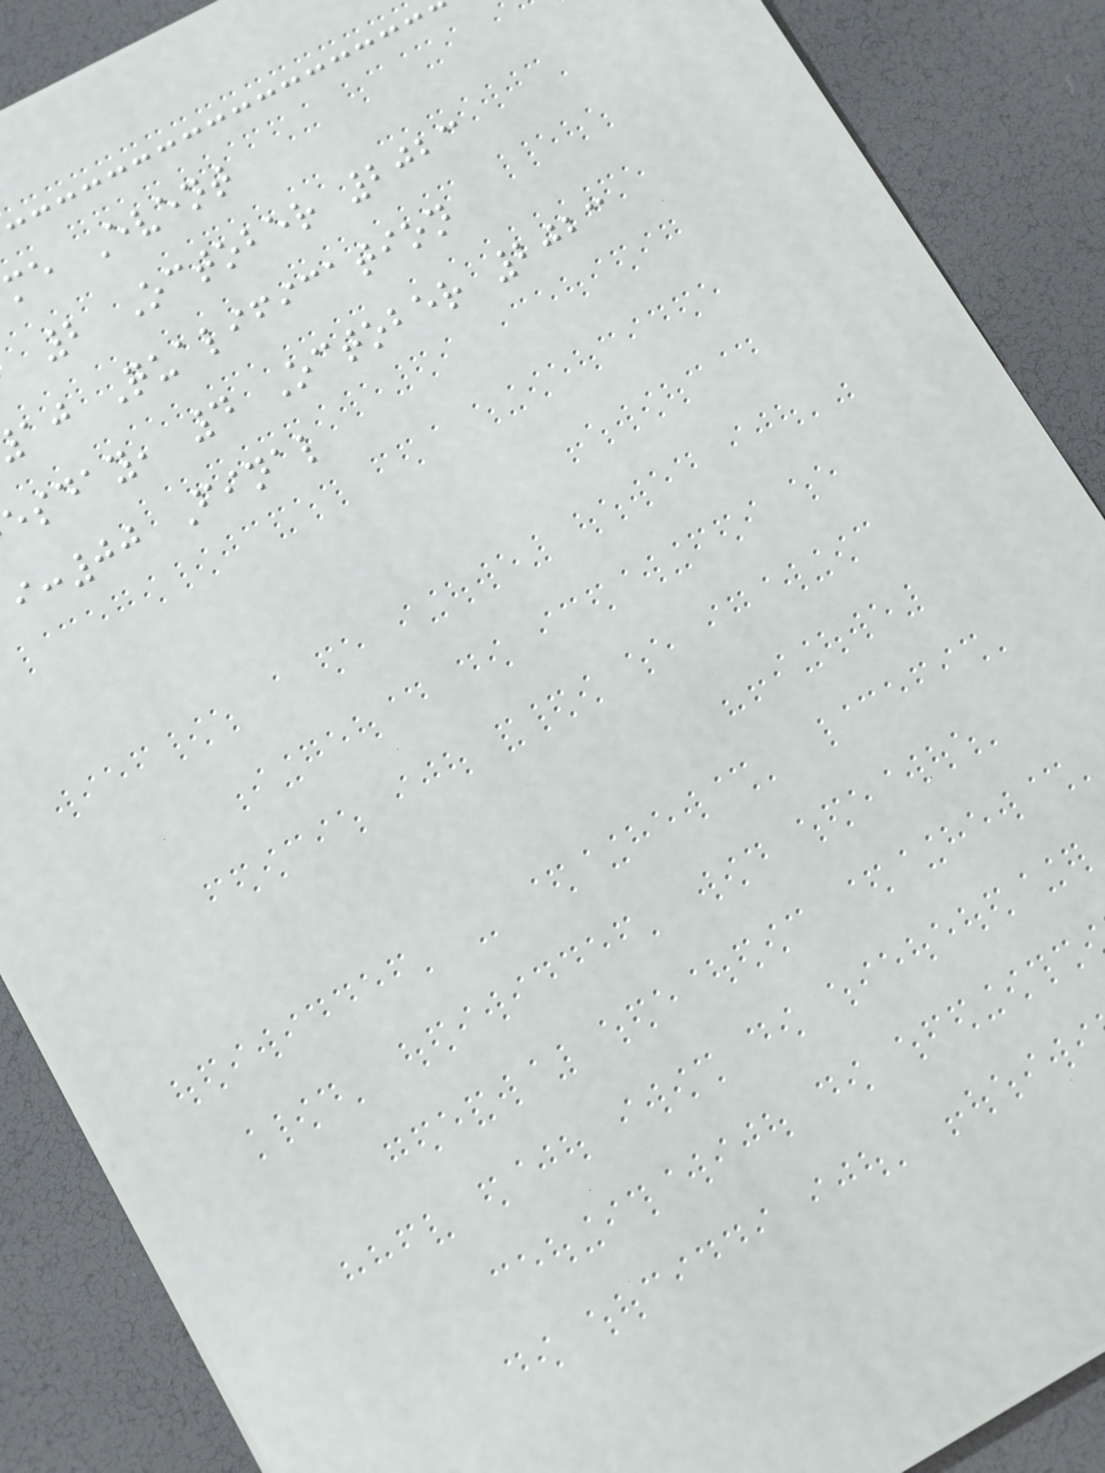me Event
2 October 2023
aj Qualification
esday, 4 October 2023
:00 Final
